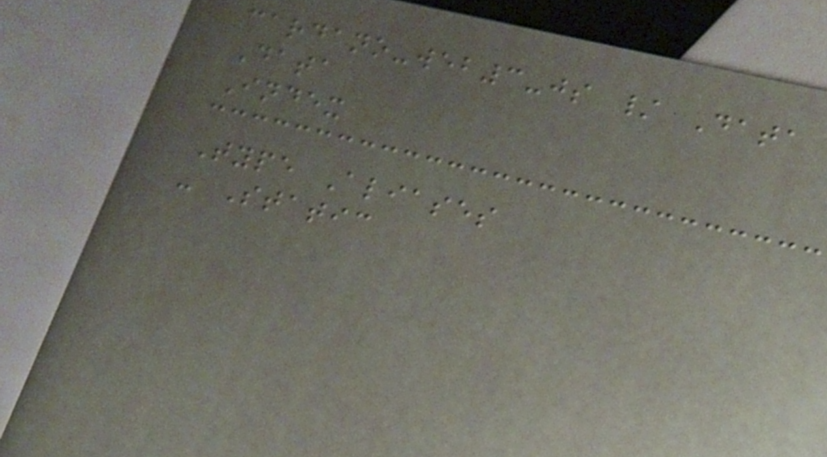cardano-web3-js / Data
Data
Index
Type Aliases
- Static
